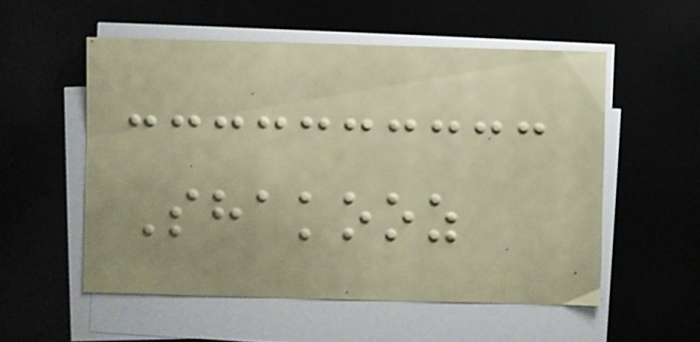Shakooz
